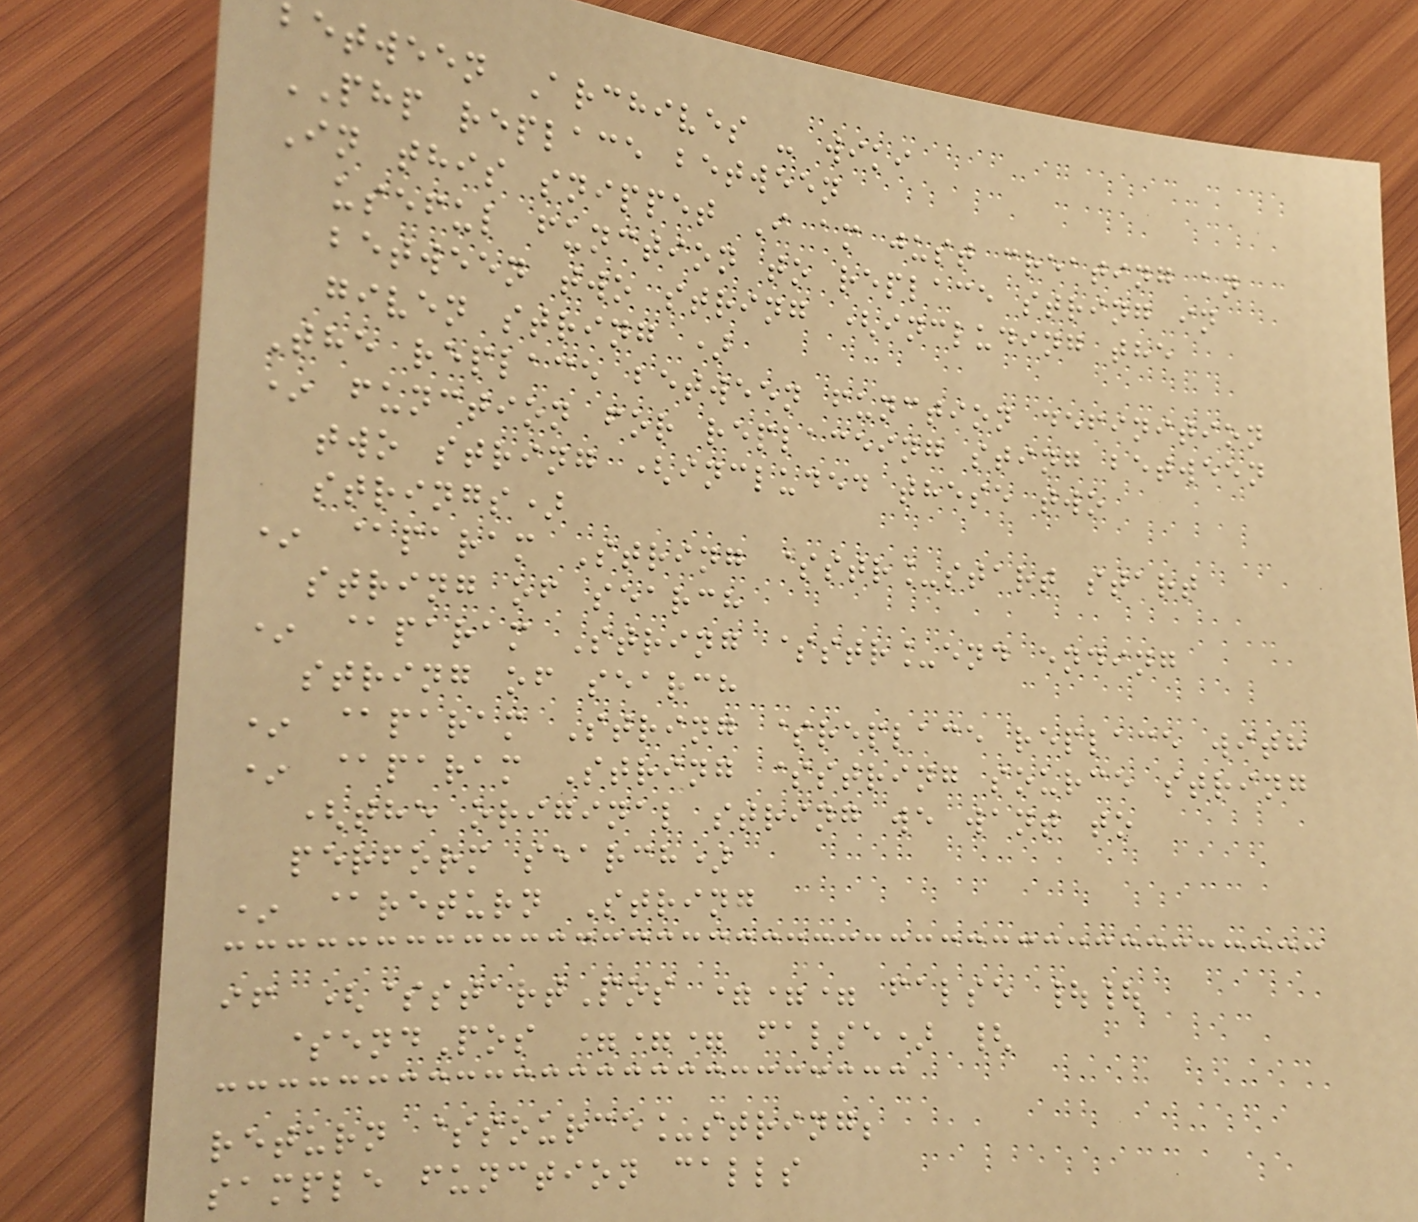between Archives - wiki
PHP replace between
In this snippet I am just creating an
useful function to replace string in
between two string (including the
given string )
The replace between function definition
* function for replaceing sting between
two string (included these two
strings)
* @param String $str_start start
string of search
* @param String $str_end ending
string of search
* @param String $replace replace with
* @param String $string source string
(the original string we want to
perform search)
* @return String
if ($startPos === false ||
$endPos === false) {
return $source_string;
sample function calls
